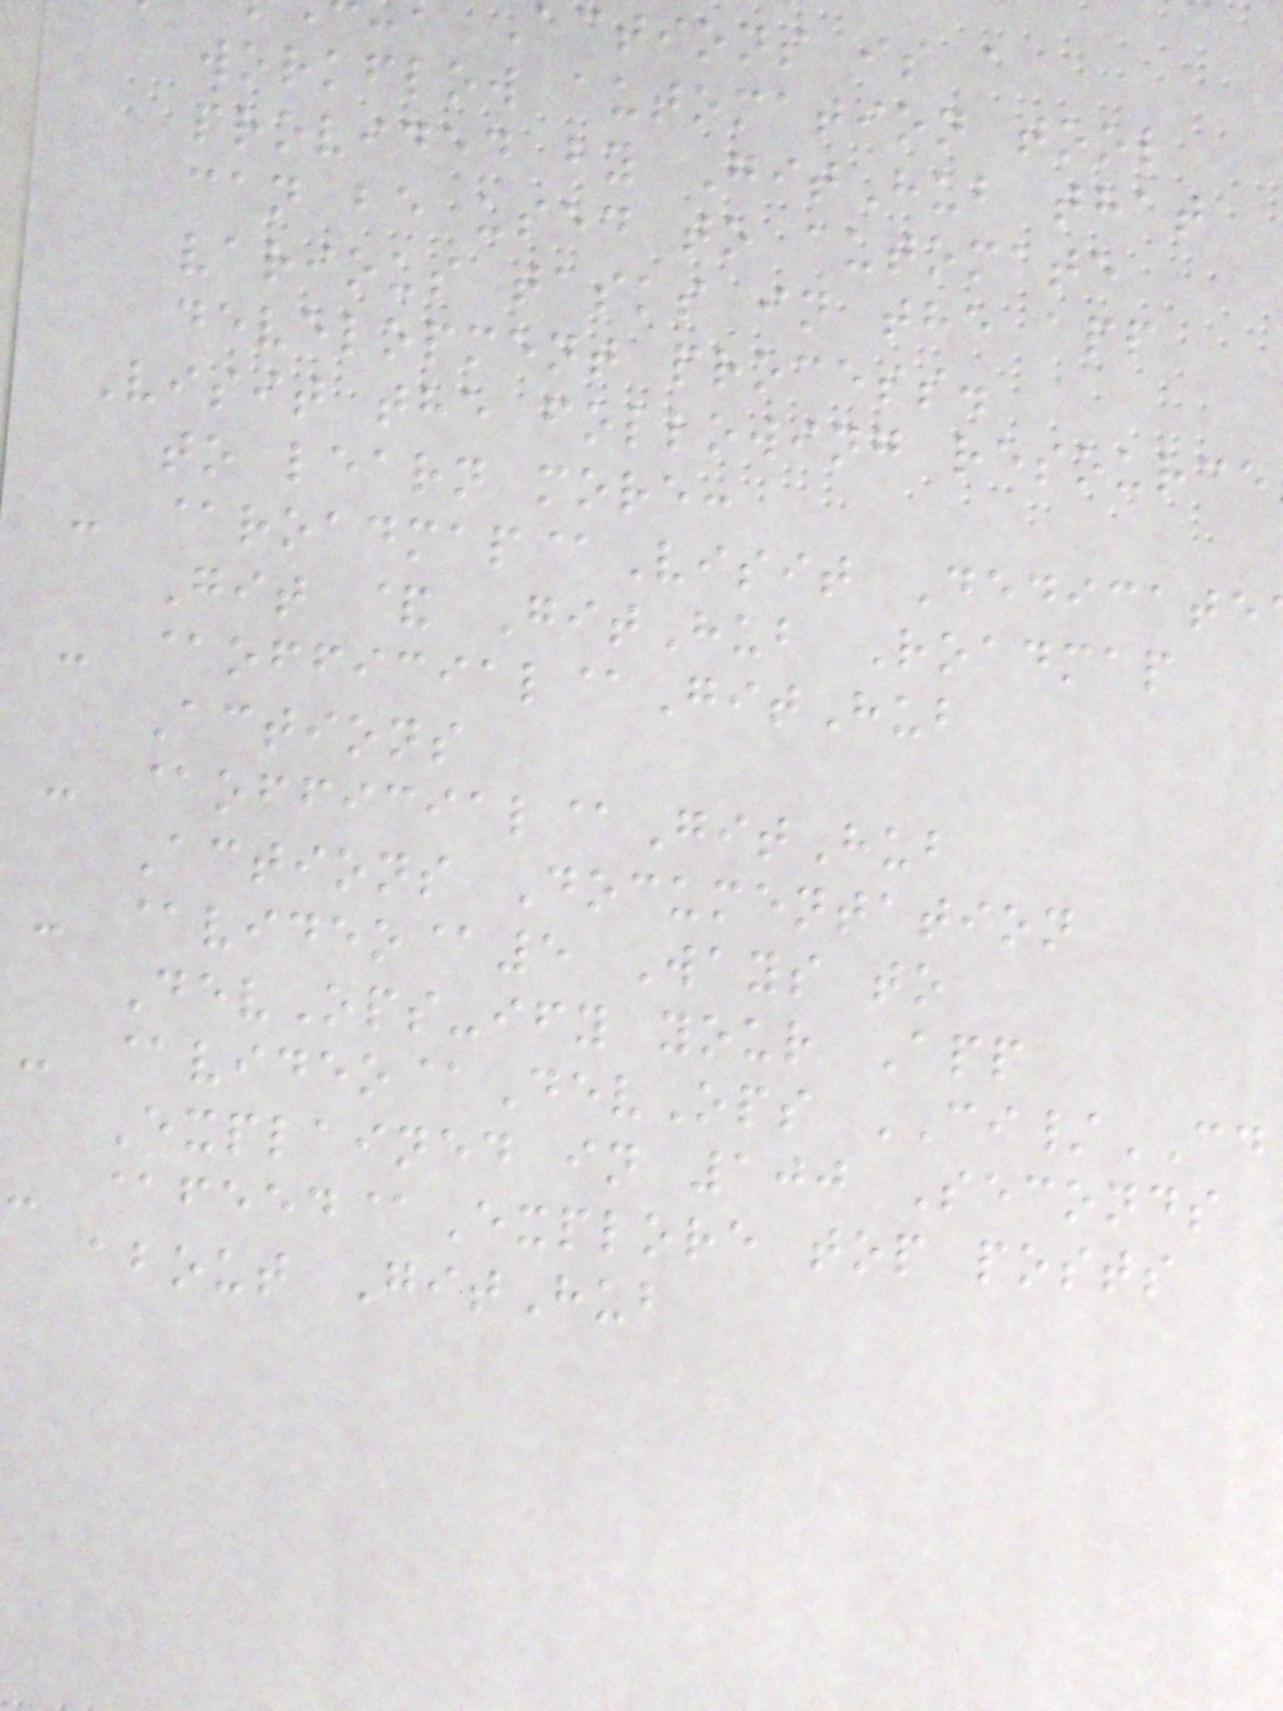actions is a
workflow automation tool
provided by GitHub that
can be used to automate
various tasks in the app
development process.
Visit the following resource
to learn more:
- @roadmap@Visit Dedicate
Git & GitHub Roadmap
- @official@GitHub
Actions
- @official@GitHub
Actions Documentation
- @video@5 Ways to
DevOps-ify your App
- @video@DevOps CI/CD
Explained in 100 Seconds
- @feed@Explore top posts
about GitHub
